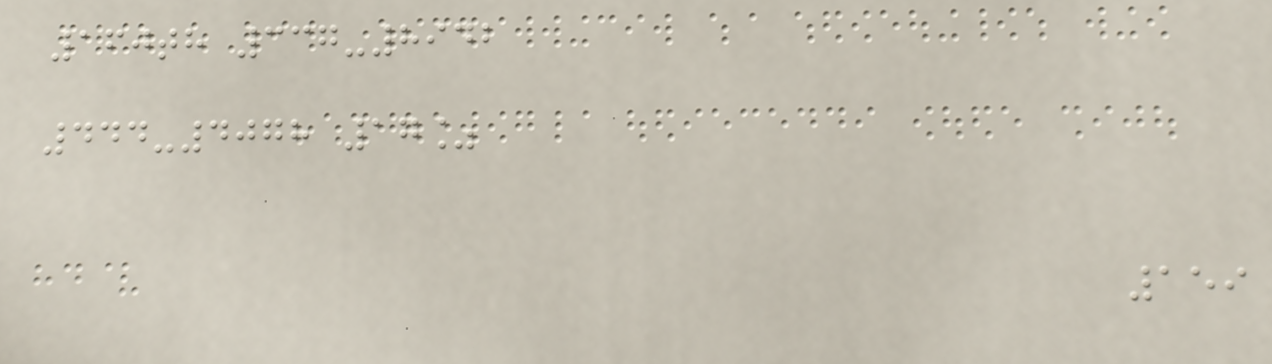160th 337-8942
444-4078 17%
159
